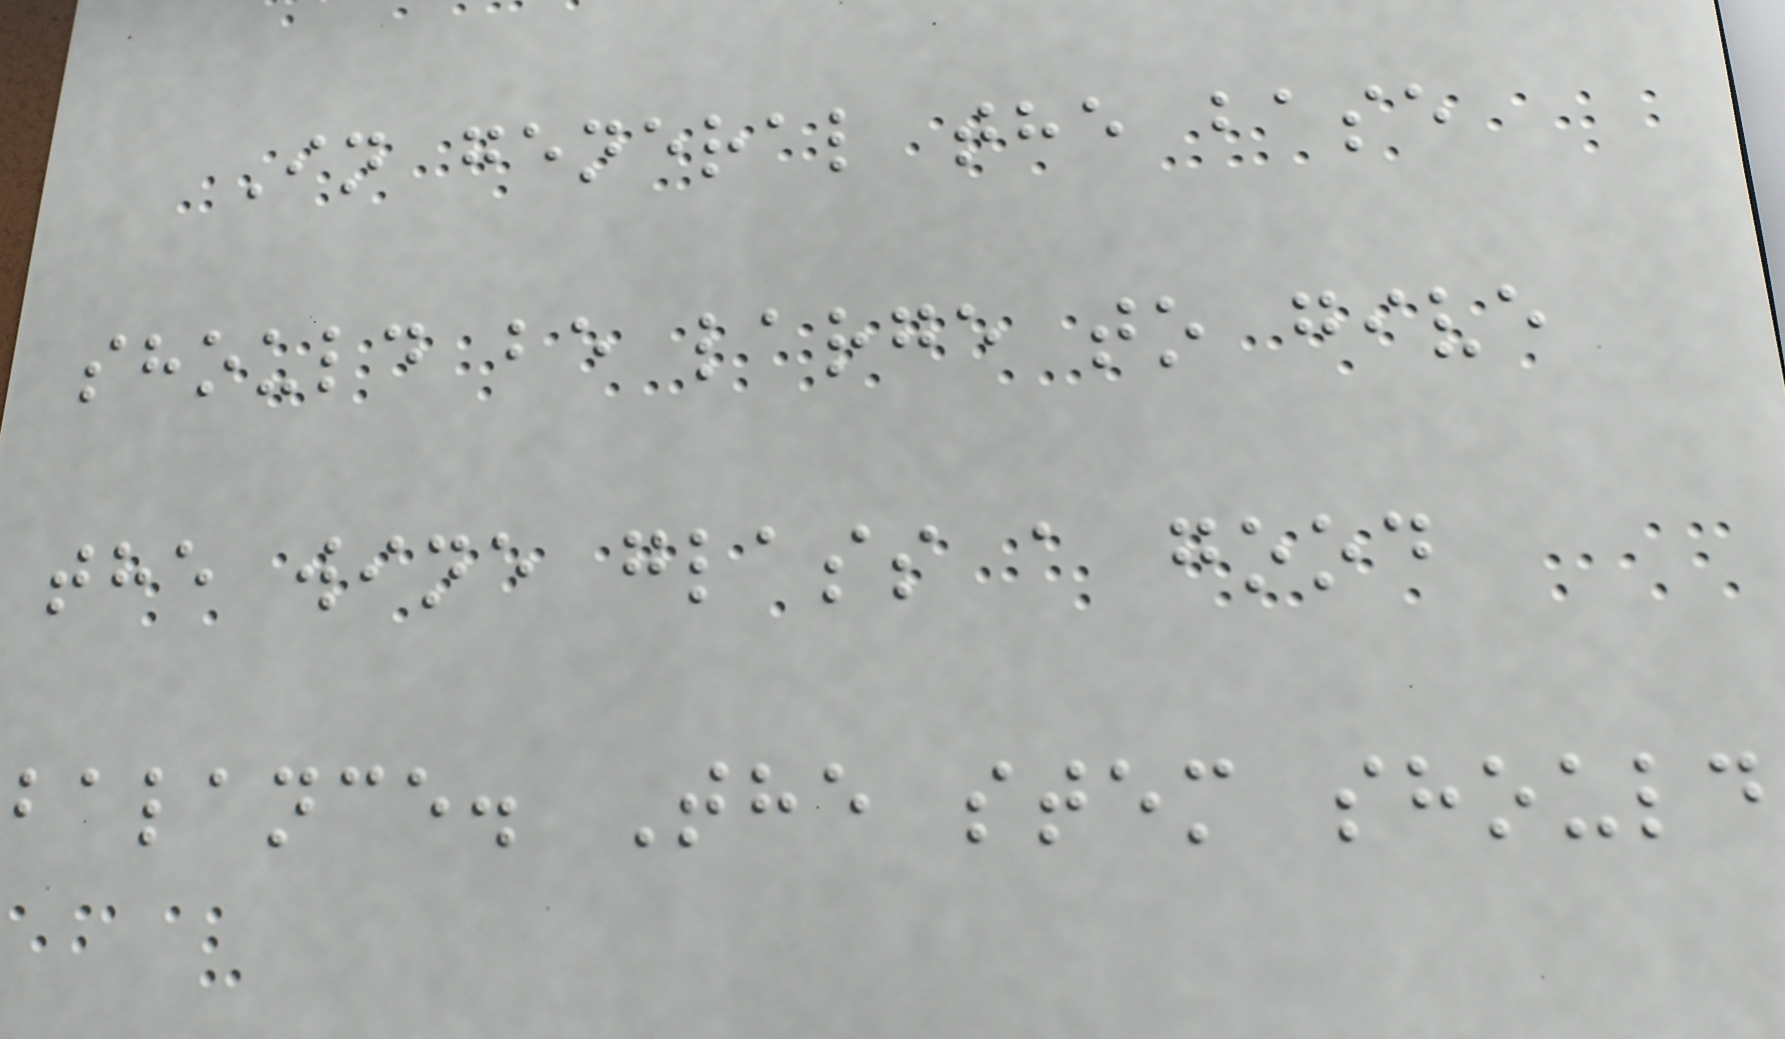In general the base
should be large to give
the wine glass a good
balance. The stem should
